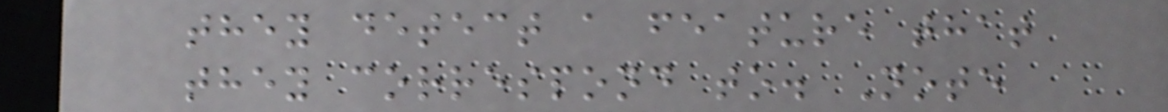they detect a feature that
they correspond to. Note
